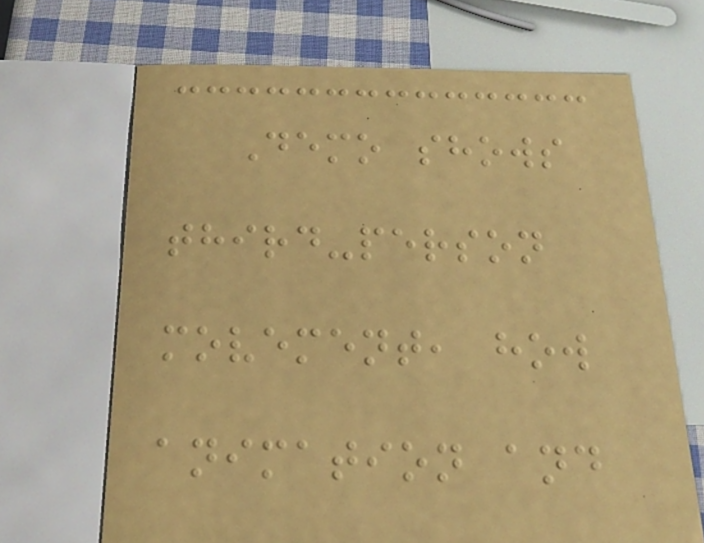Demo shows
third-person
movement, how
animation and
